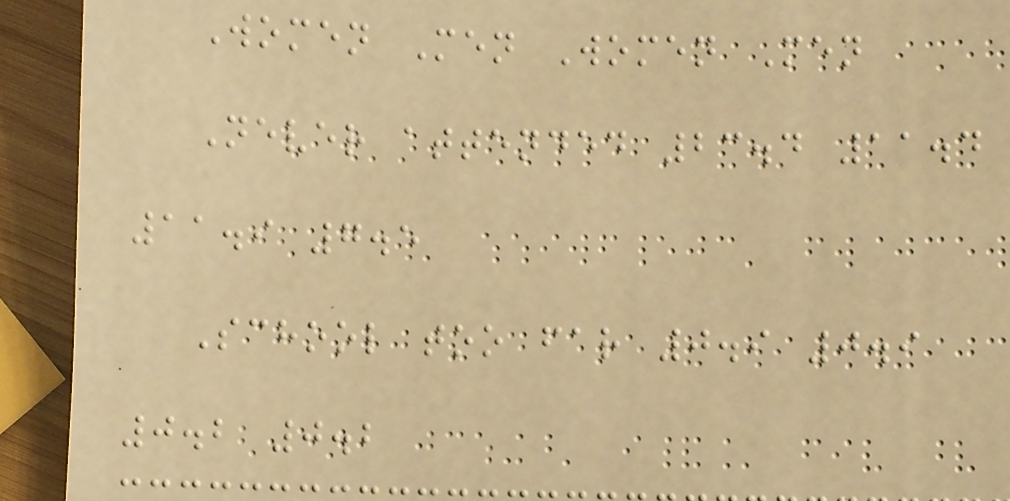Women Men Women Men
Never attended 23.4 11.4
11.9 7.5
School too far 0.9 0.9
0.2 0.2
